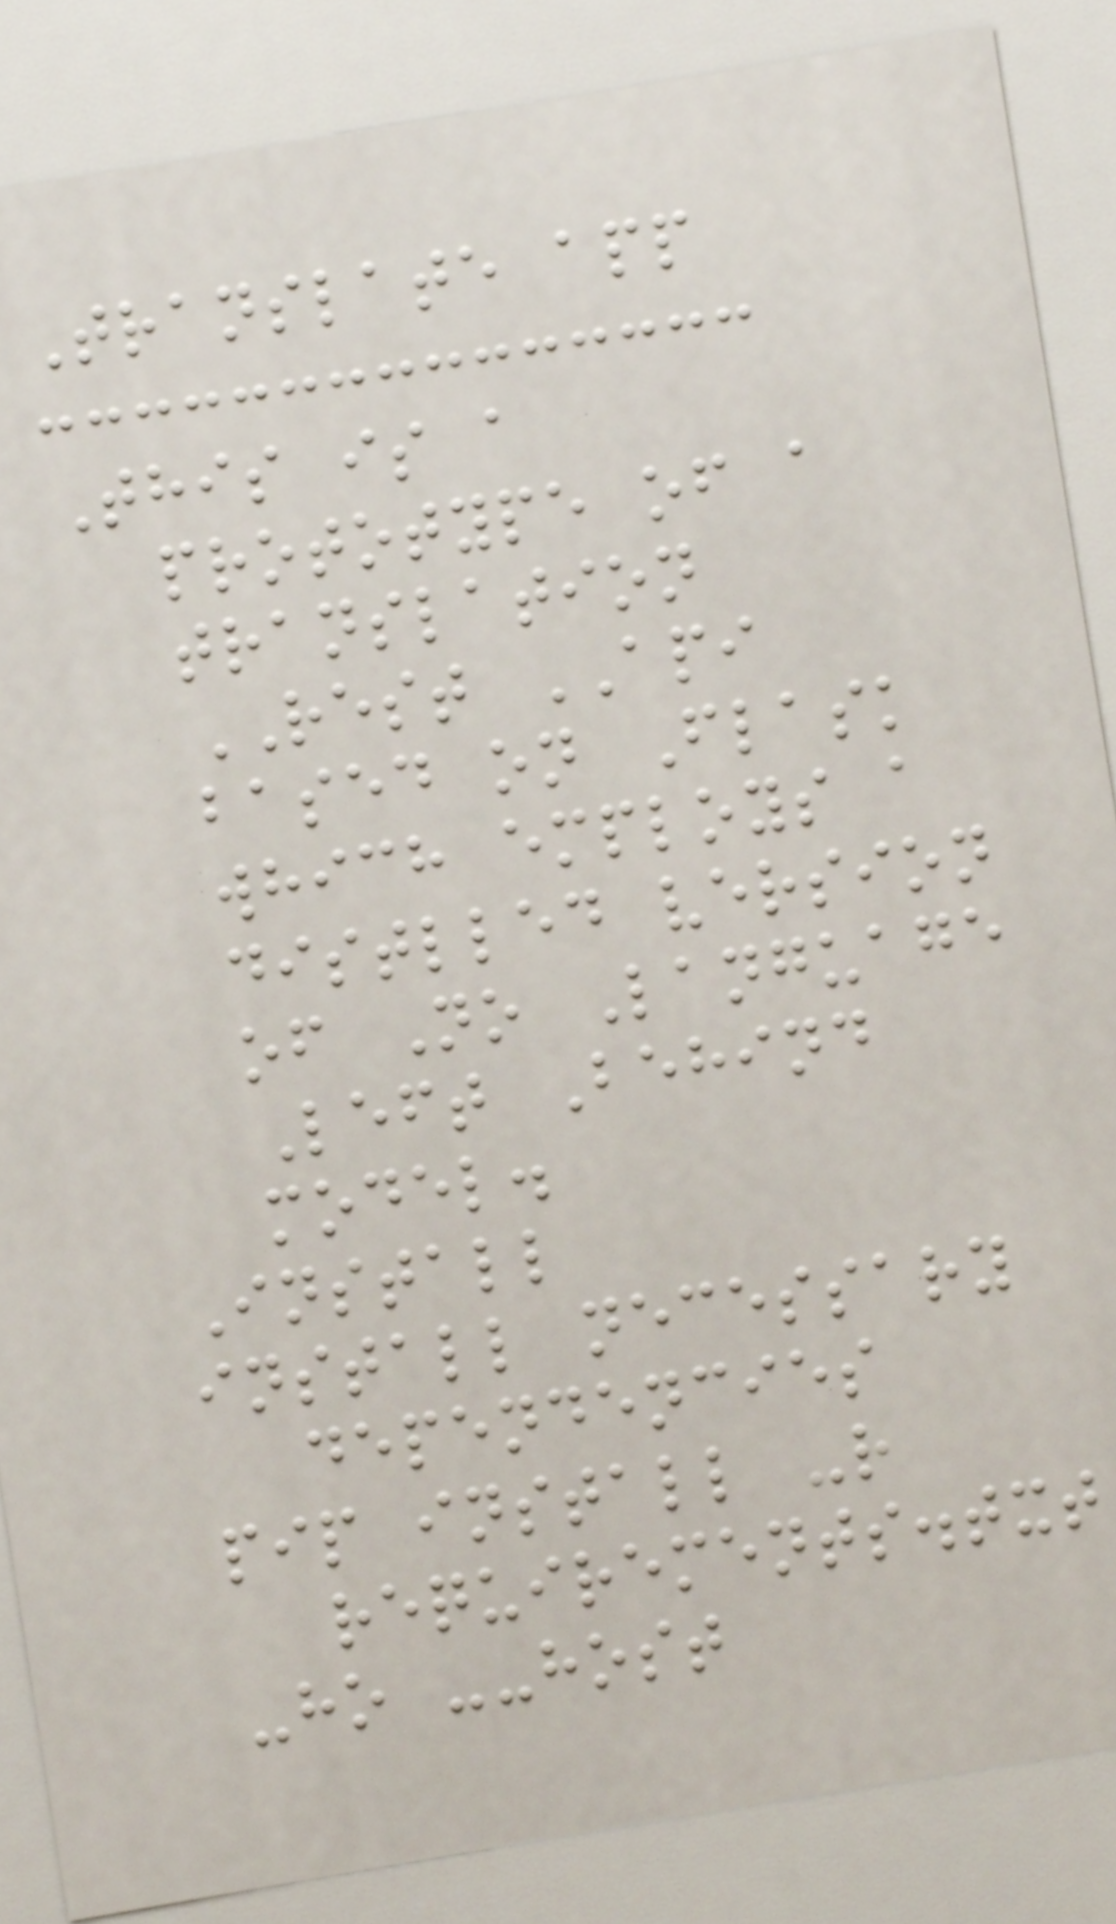Translate app
This is a
prototype of a
translation
REST API
based on Flask
which employs a
distlled version
of No Language
Left Behind
model.
Install
install necessary
dependencies
pip install -r
requirements.txt
-ho --host
